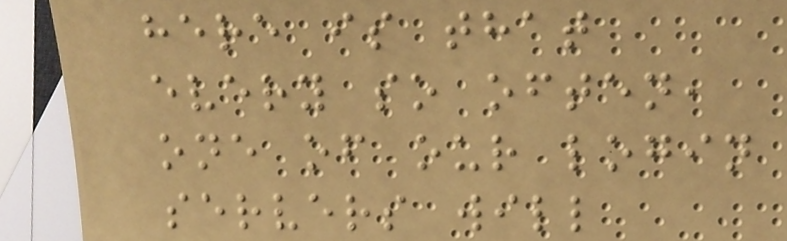here is that
every so often,
one of our login
servers will
